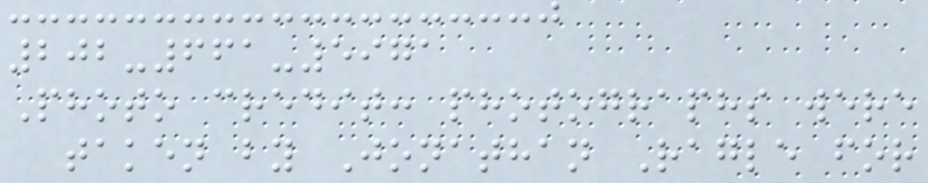202-661-5971
Photo credit: photographs were
taken by Jonathan Ragle for
